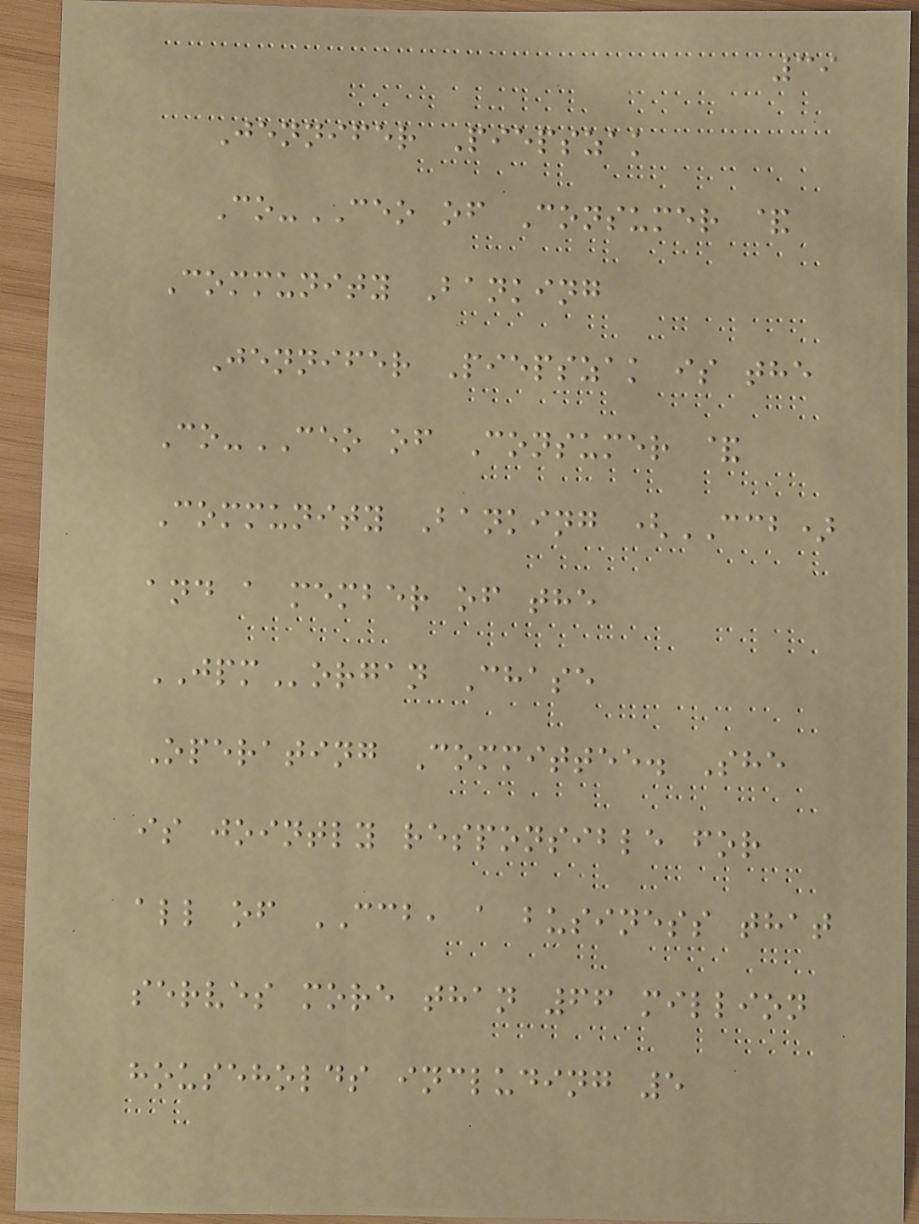39
Jennifer Piepszak
Co-CEO of Consumer &
Community Banking
Jennifer Piepszak is the
Co-CEO of Consumer &
Community Banking (CCB)
and a member of the
JPMorgan Chase
Operating Committee. She
is jointly responsible for
all of CCB, a business that
serves more than 66 million
households including 5
